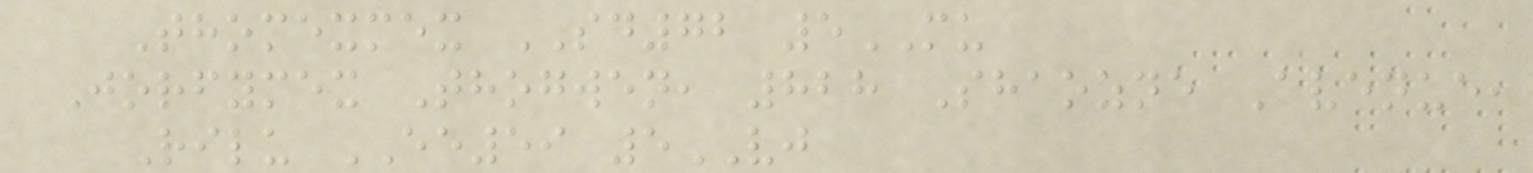Thomexmex SD72 5MU
Jorfymex Thogwen, 828 Shaozne Avenue,
Rilu EE59 5VJ
